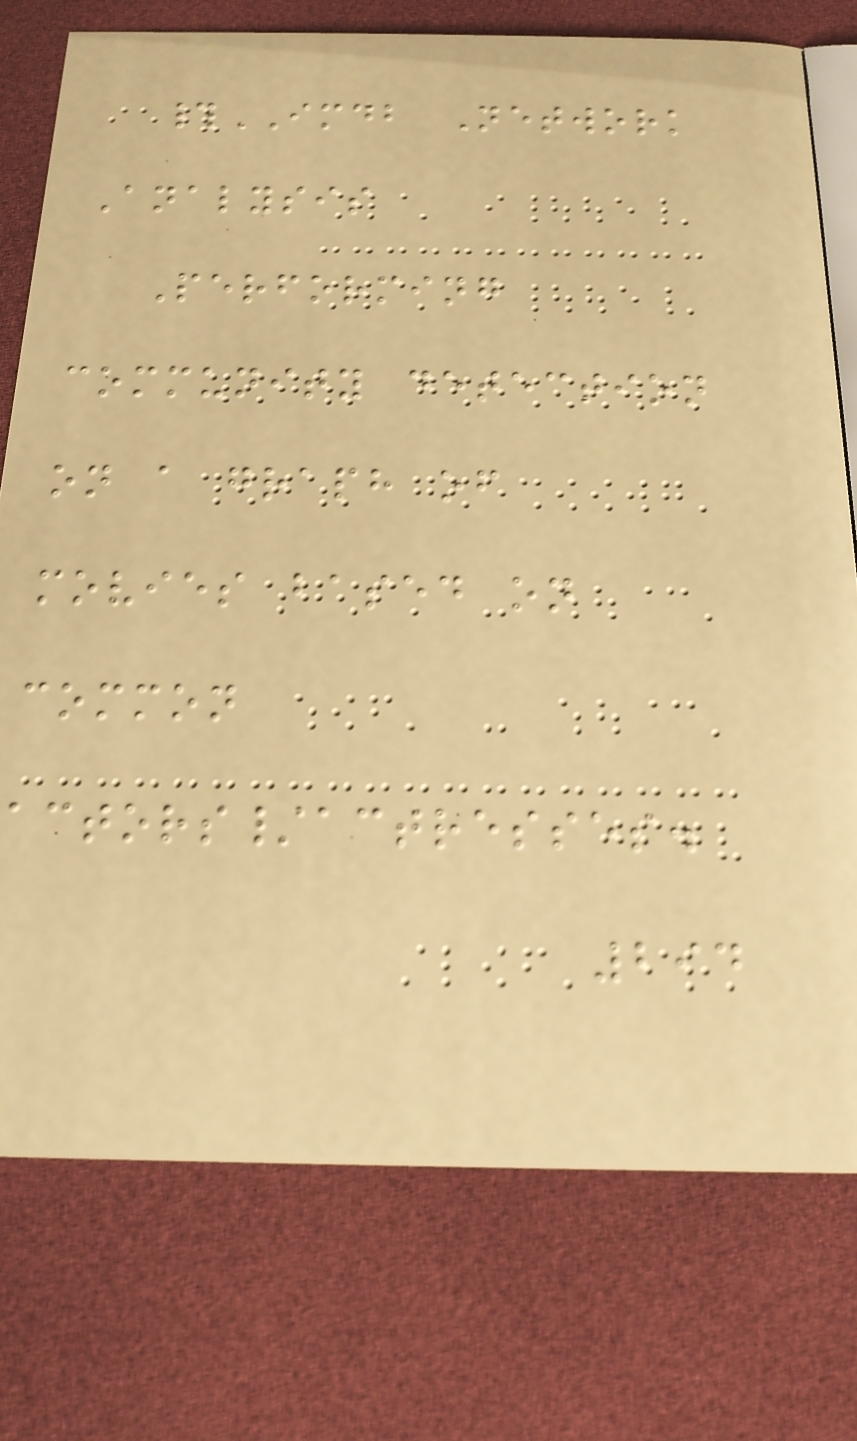#IMDB Network
Analysis
Performing
community detection
on a graph of
movies based on
common
actors/actresses.
294
